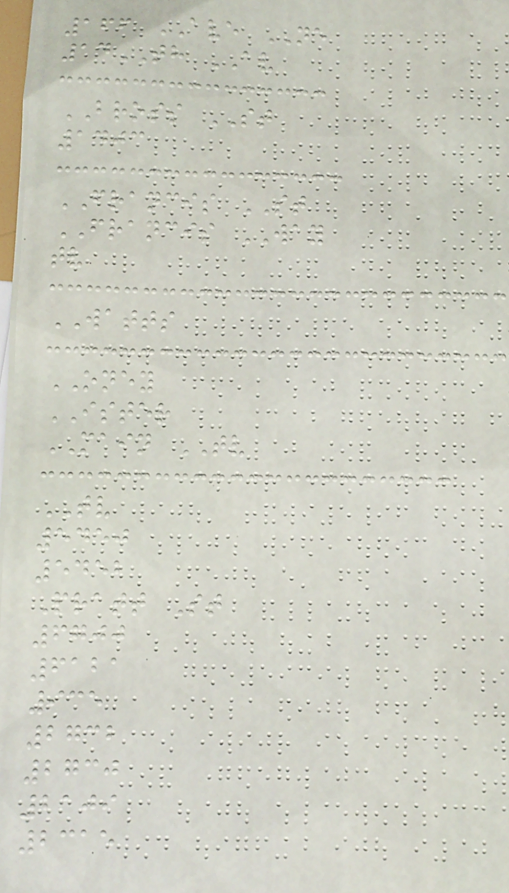166 AVE NE
14TH AV
BROSS ST
1403
FRANCIS ST
FRANCIS WAY
tv
WATTS
ONEY
ISTER
MAIN TV
TV
5450
5452
Pratt St
6700
6121
935
2732
2730
2109
2315
